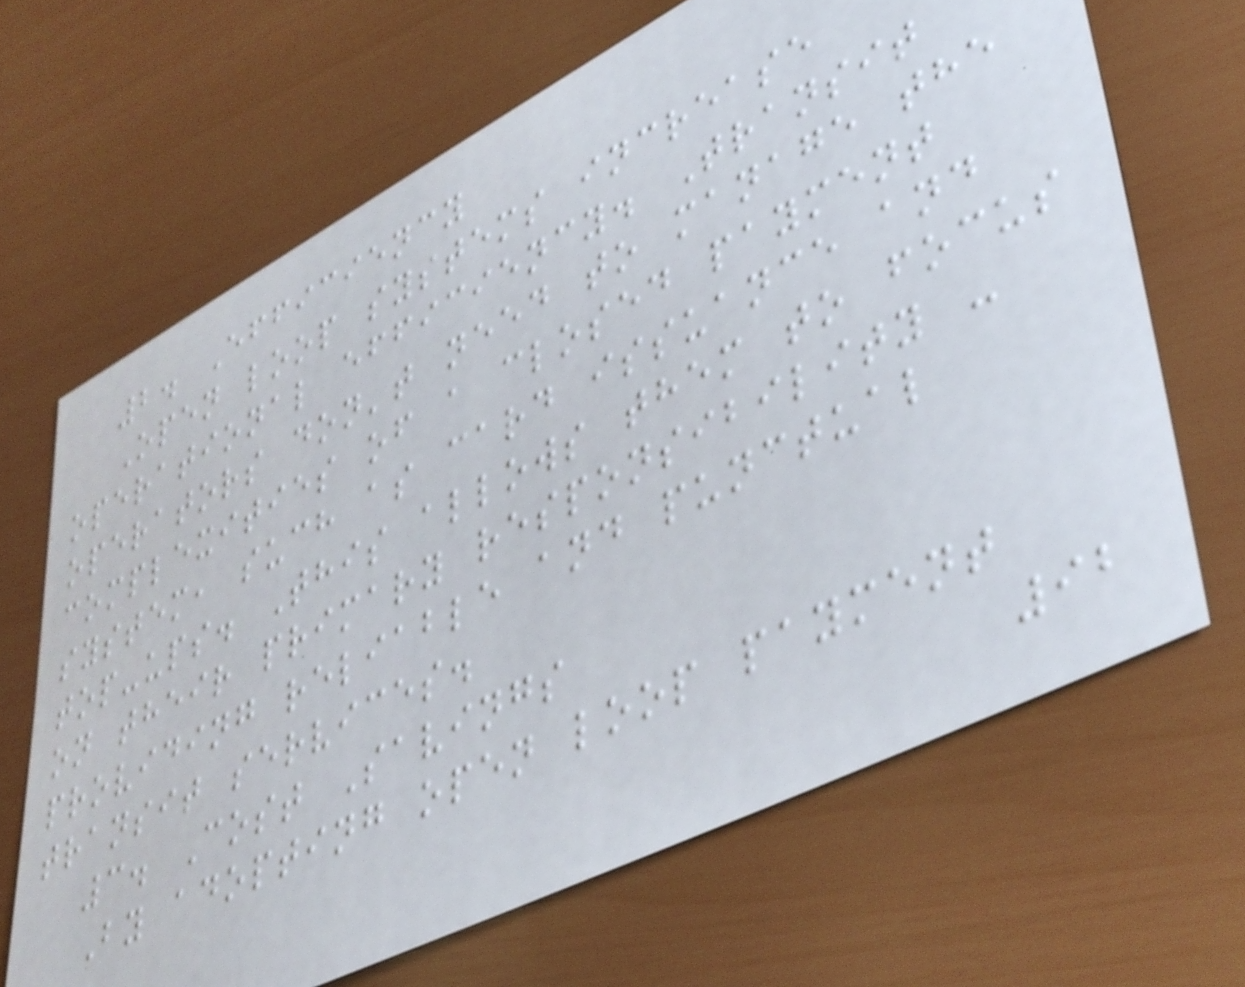2. Efficiency
Open loop systems increase
operational efficiency. Transit
operators don't need to manage the
complexities of a closed payment
system, such as card issuance and
top-ups. This allows them to focus
on their primary responsibility -
providing reliable and punctual
transit services.
3. Cost Savings
By adopting open loop payment
92
